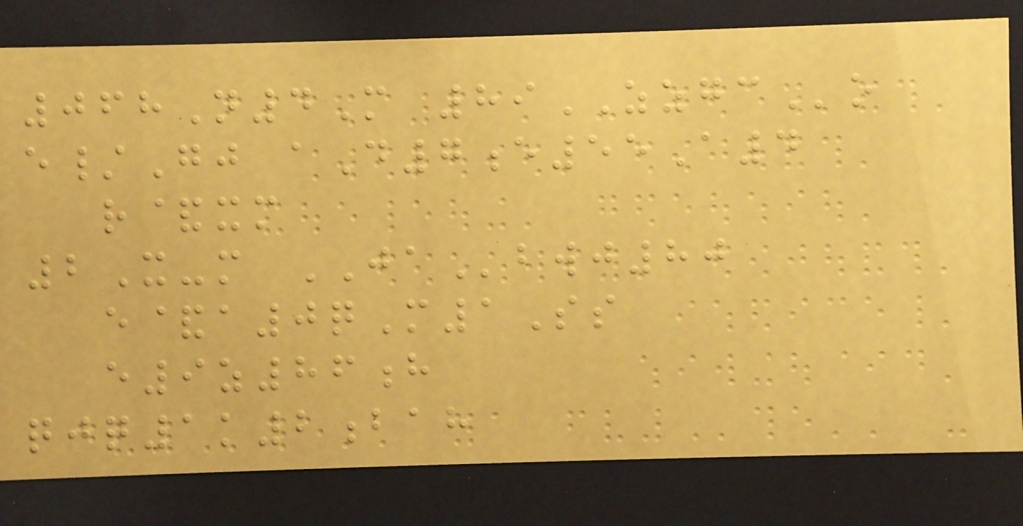068N4M 89ZZGCo
e/Gj aD7e55A4
r&xm
2X-m JAbwj80
e&a0qM1Ss
e9z86h
qjq1k2bah
